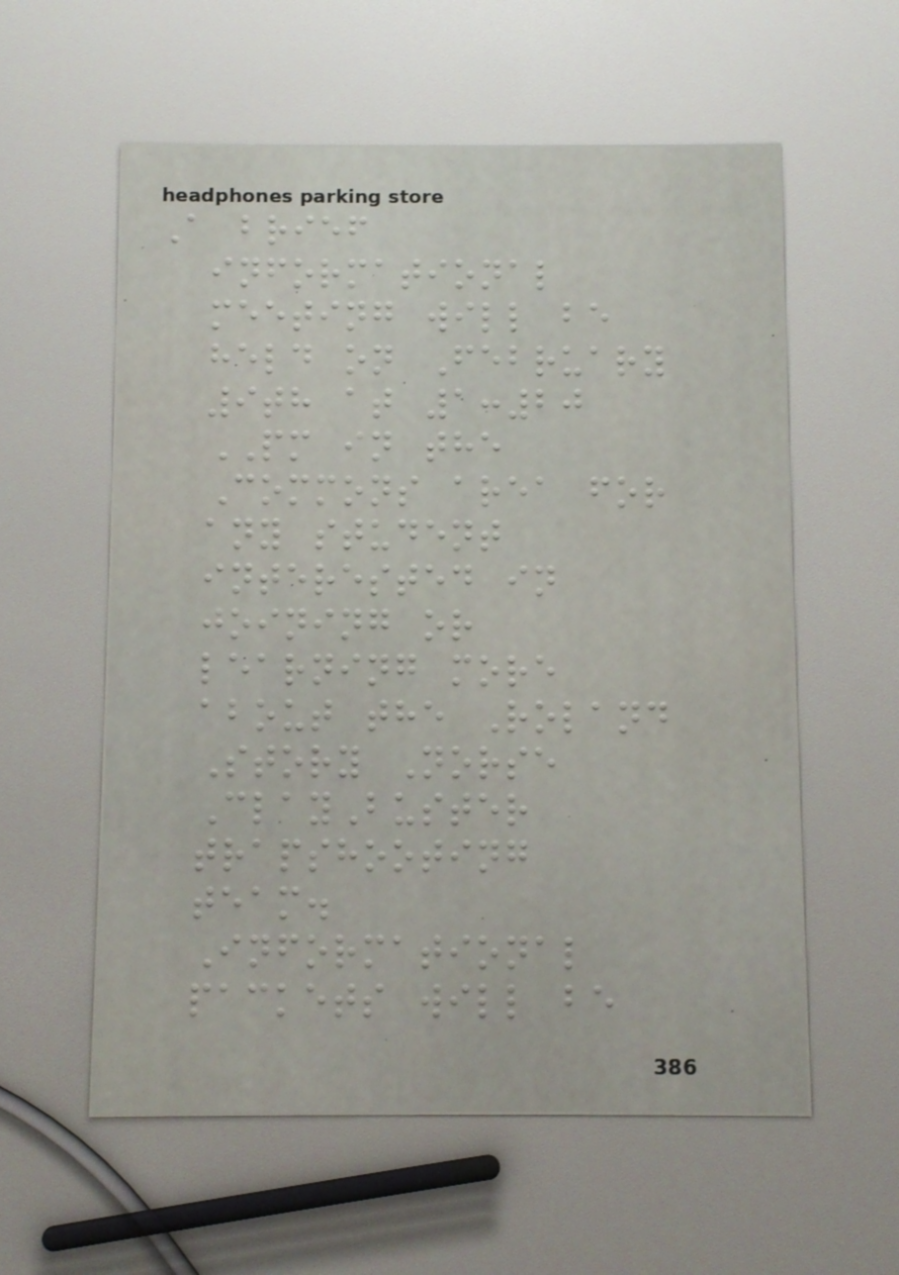A brief
informational
meeting will be
held on February
9th at 1:20
PM in the
Commons area for
any student
interested in
joining or
learning more
about the Roland
Story Norse
ClayBuster
trapshooting
team.
Informational
packets will be
